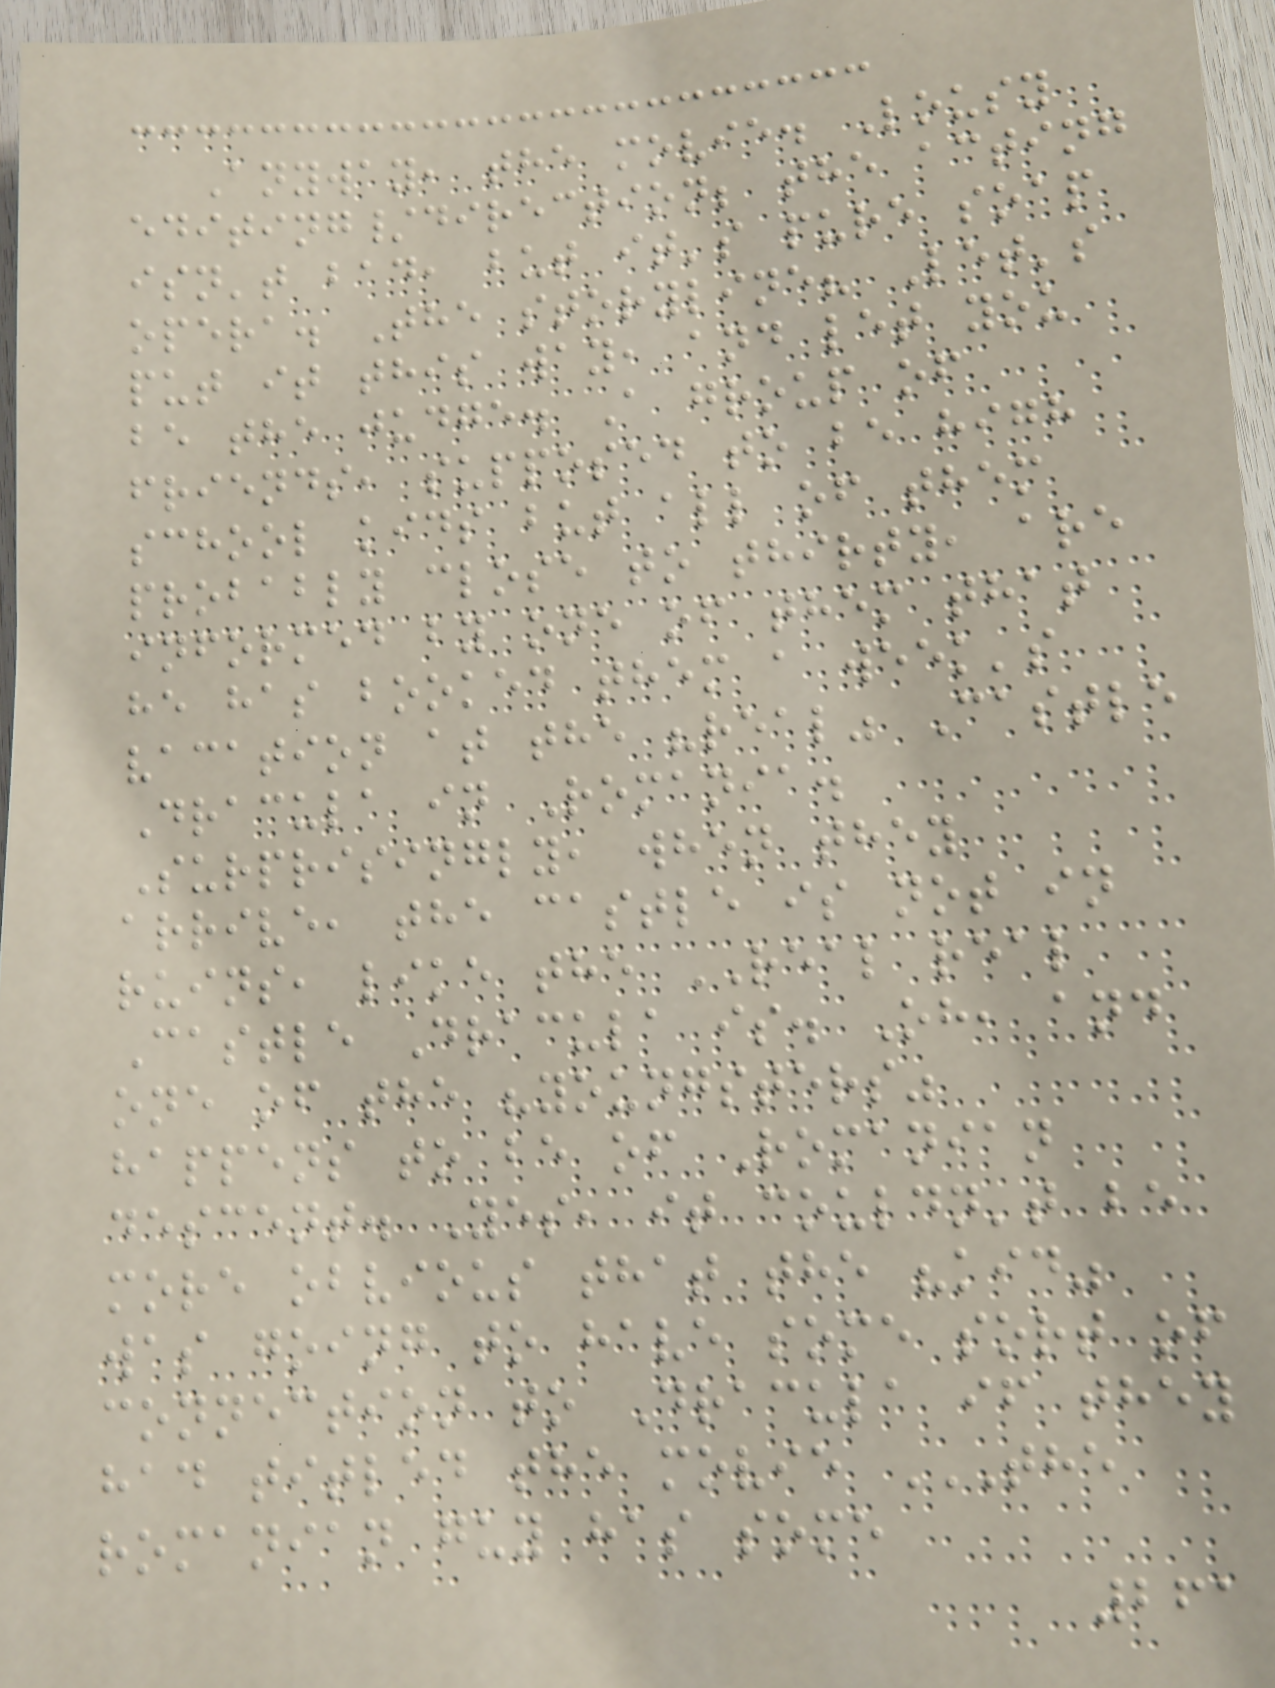Anyway, the movie. Lousy
editing/direction; the acting
isn't bad, but it's pure soap
opera. The storyline? Let's
put it this way, and let you
be the judge. A group of
friends, supposed to be high
school kids but all of them
probably close to thirty, are
informed by one of them that
he has booked them a week's
vacation at the "real" Castle
Dracula in Romania.
Surprisingly, when they
arrive, the castle is not in
ruins, like the REAL real
Castle Dracula is. Oh, and
one of the "youngsters"
happens to be of Romanian
descent. Yes, it couldn't be
more obvious that the "kid"
was going to have some sort of
connection to Dracula if they
had titled the movie THE
ROMANIAN GUY HAS SOME
261
